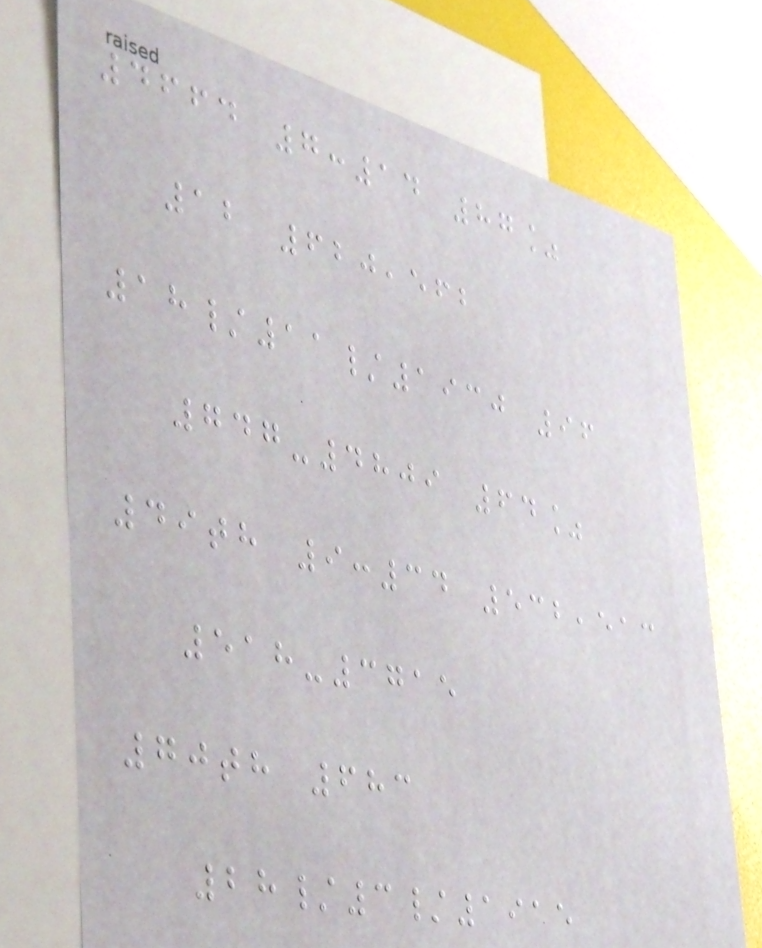4664 7:14 87%
12 620,562
18/11/1930 96
747-4809 64%
49th 9:34 532,513
518-3715
70th 683
28/3/1915
